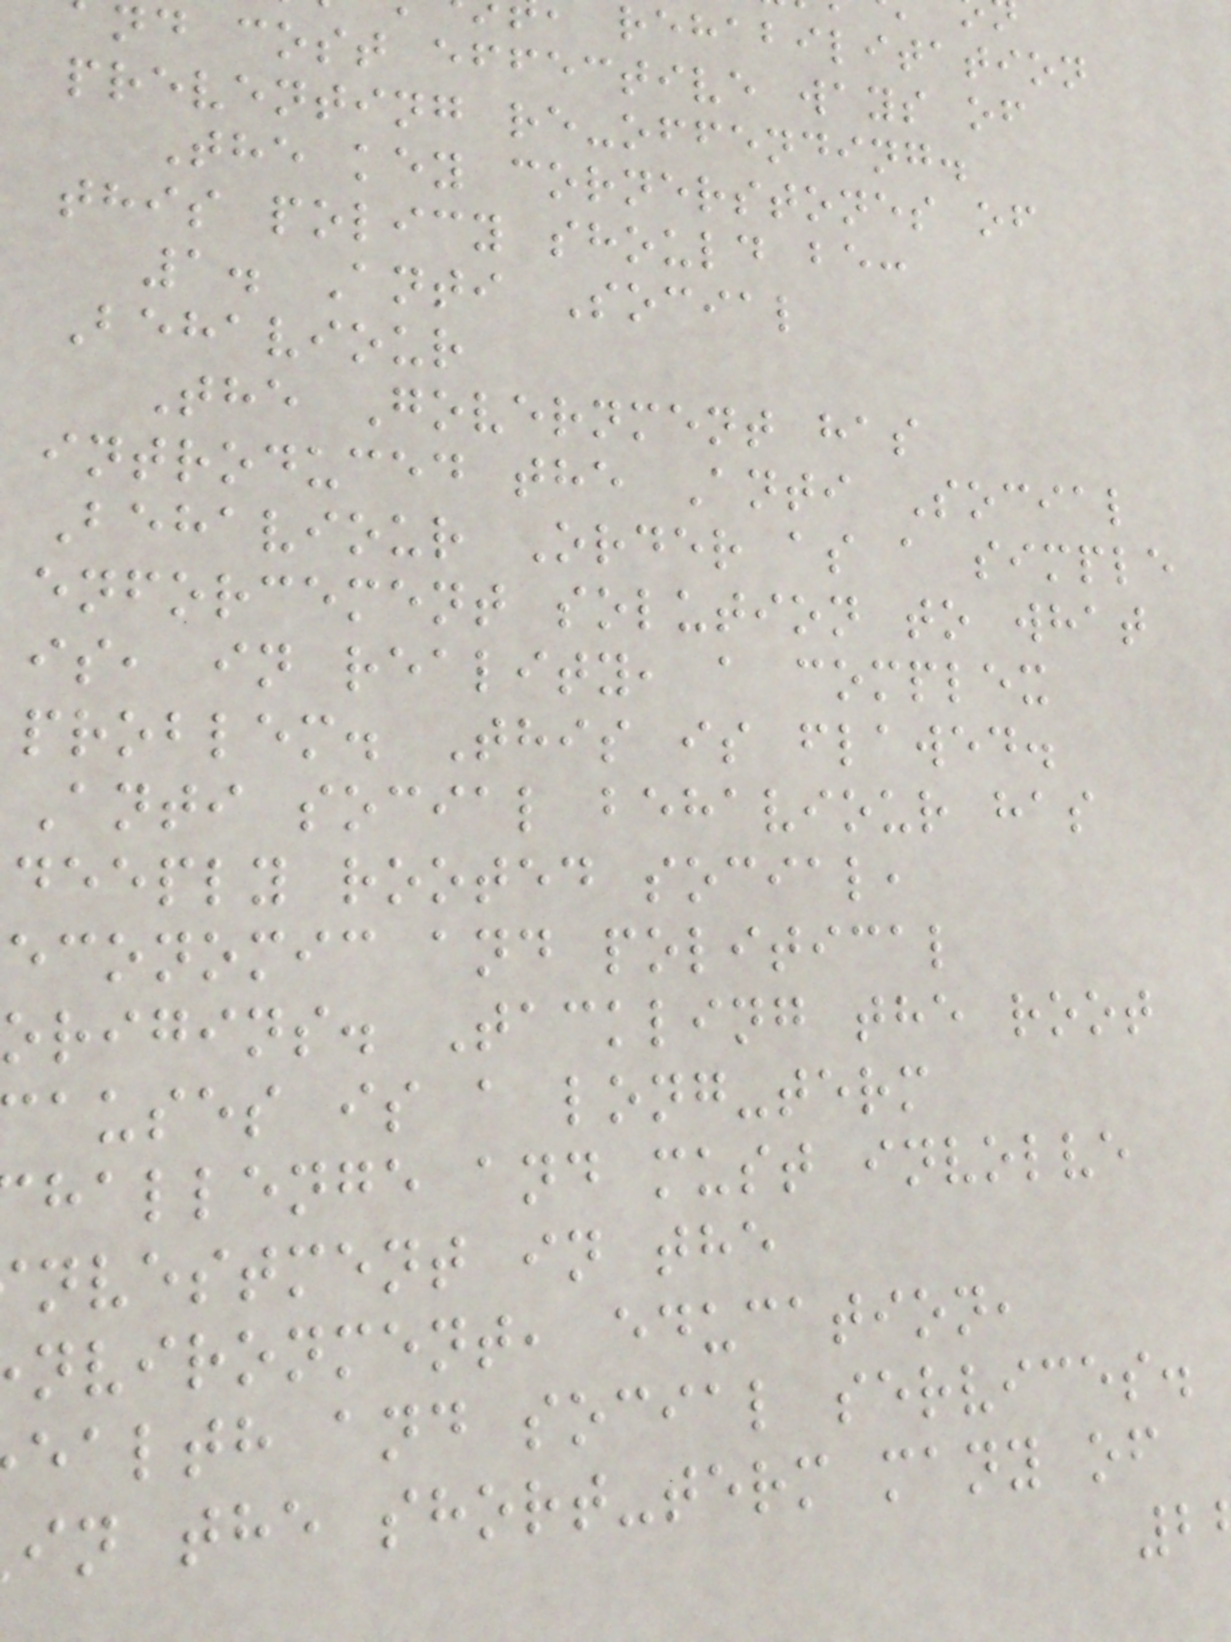rehabilitation
nd cost effective ways of
preventing re-offending.
The key cornerstones of
this policy should be:
1. Anti Social
Behaviour
The Government has
introduced the Anti Social
Behaviour Order as a simple
enforcement solution to what
is, in reality, a complex
problem. This is flawed.
Anti social behaviour has
deeply rooted social,
economic and political
origins. Tackling the root
auses is a long-term
hallenge and must involve
nvestment in the
nvironment, education,
ealth and social services.
in the short-term many of
